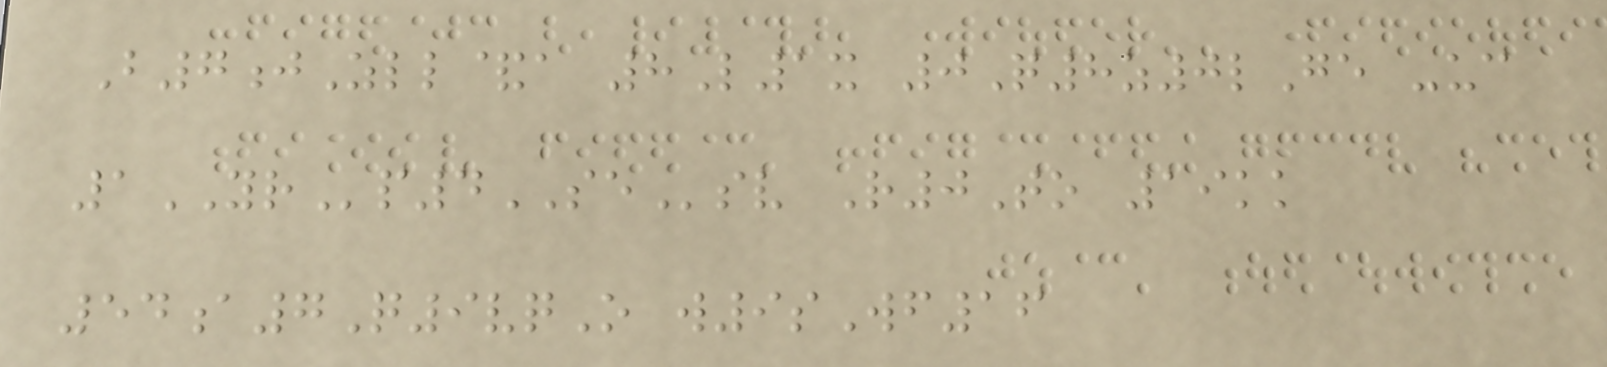B7jZll&a 8L1x 0Q8z0lGe -uc
1YRp4SEsv R0To 19kk
54a7Q9vqO w9sWf16
